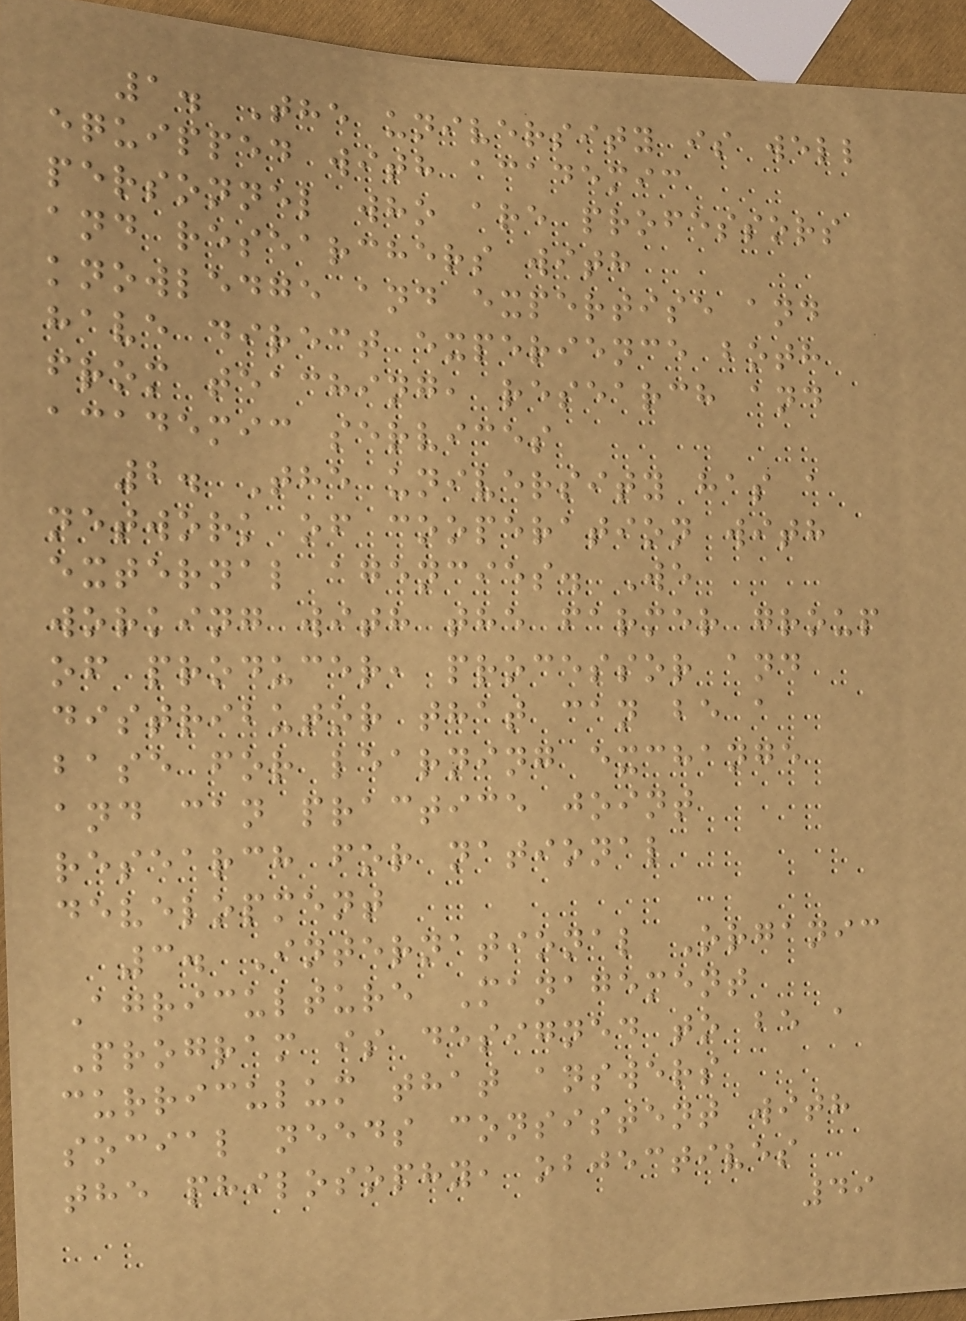1. The university is well
equipped with academic
personnel who are professors
and researchers with
knowledge and expertise and
have direct experience both
from teaching, research and
academic services
2. The university has a
network of cooperation with
external agencies. We
working with the farmer group
of producer, processor and
distributor that can be a
base for learning exchange
and can practice joint
research for national
development
3. International Organic
Agriculture Management
Program is designed to be a
curriculum that answers
social needs consistent with
the philosophy, objectives
49
